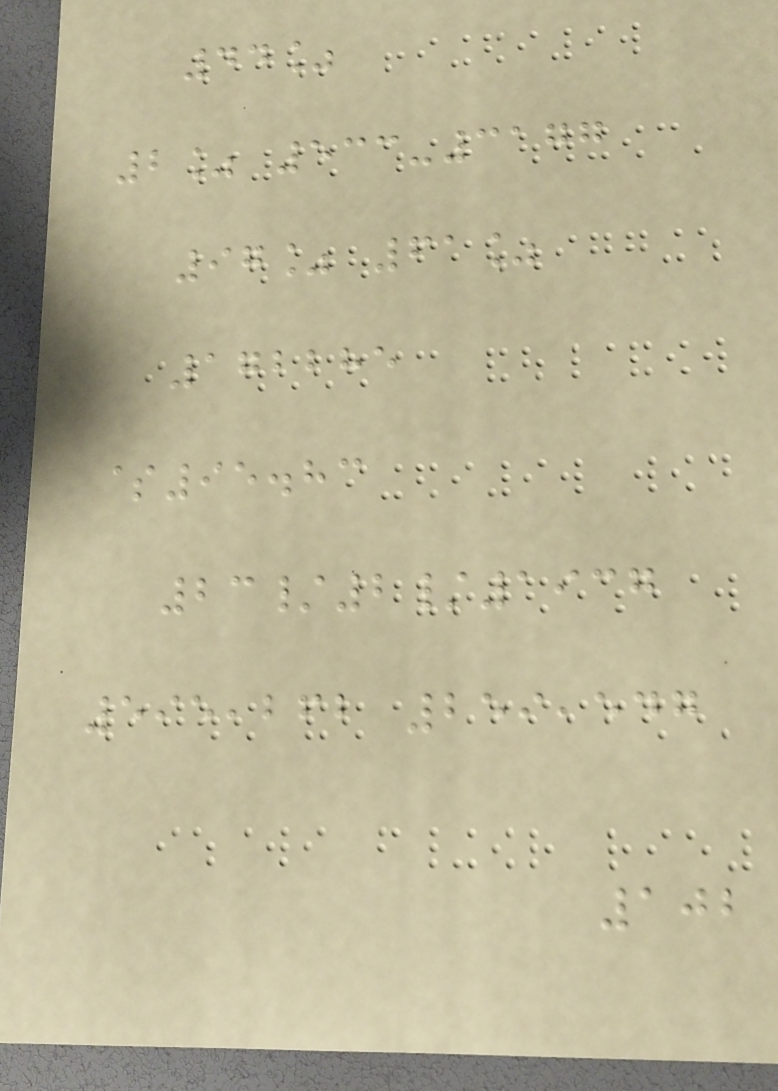44%
2% 533-3177
97% 61%
172285
$95.83
23/2/1937
595,262 259,547
102
